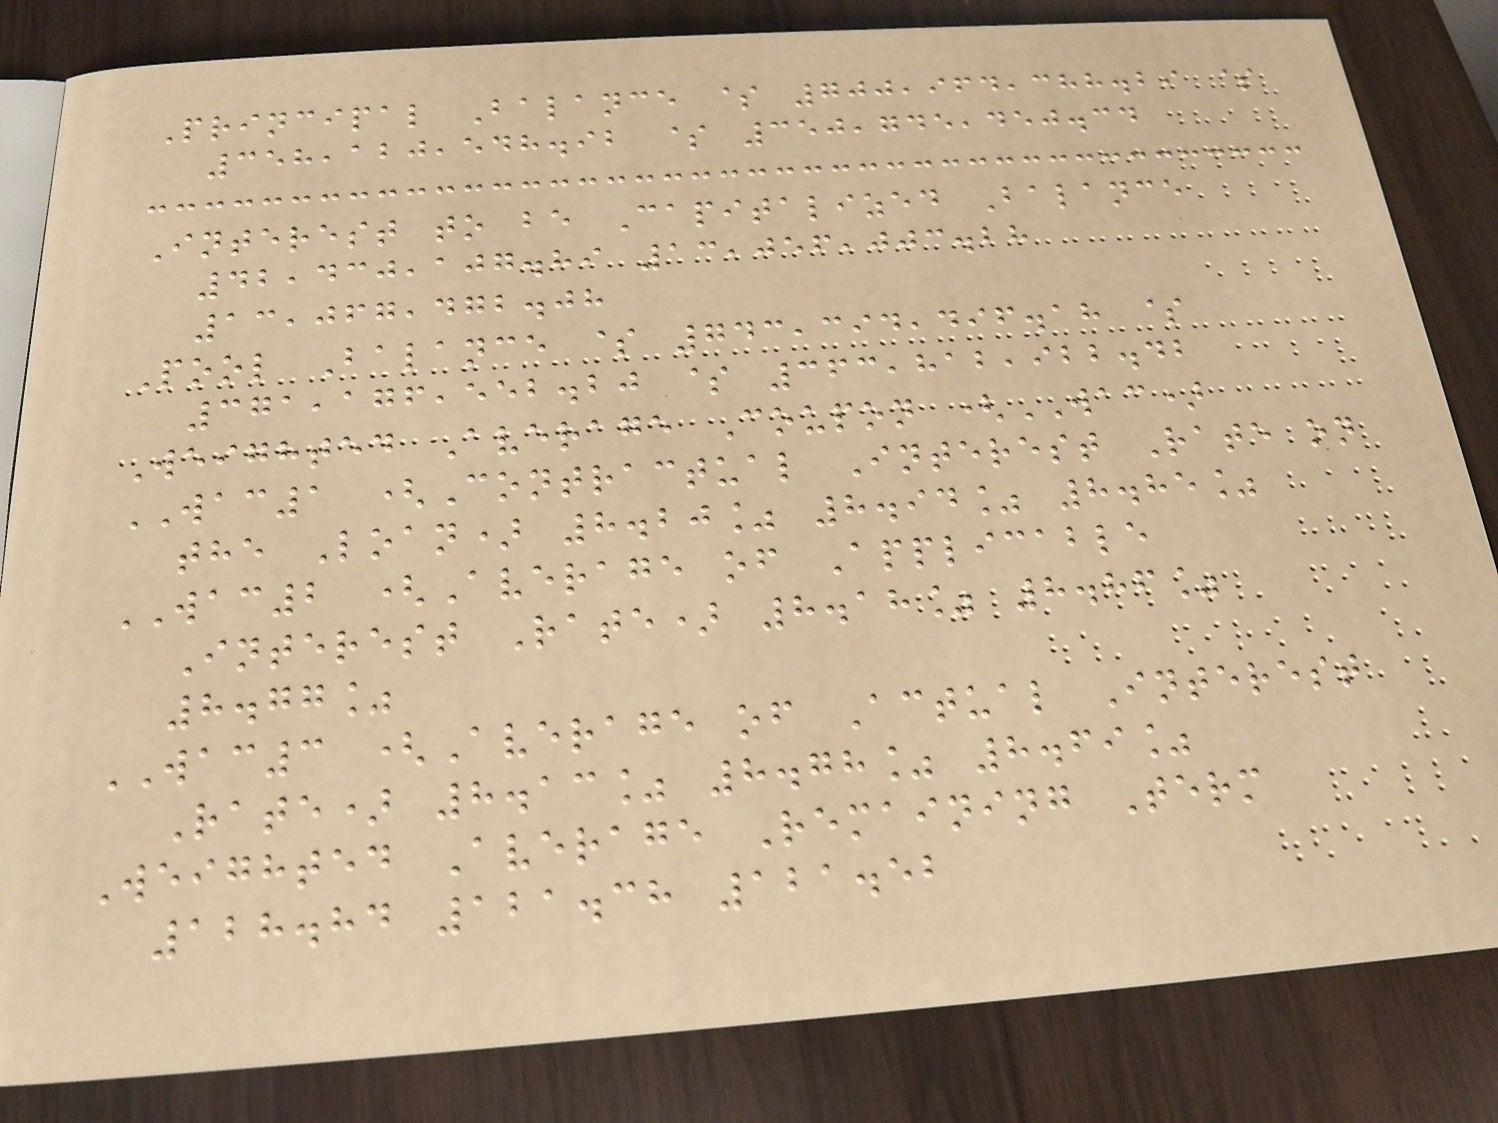Principal Balance $ 700,964,388.29 $
358,120,548.92 $ 350,745,450.34
Interest to be Capitalized Balance
42,430,107.89 13,056,003.28
13,067,472.08
Pool Balance $ 743,394,496.18 $
371,176,552.20 $ 363,812,922.42
Weighted Average Coupon (WAC)
WAC1 (Contractual Interest Rate on
the Loan) 8.20% 8.94% 8.85%
WAC2 (Average of Applicable
Interest Rate) 8.18% 8.86%
8.77%
WAC3 (Average of Actual Interest
Rate) 8.13% 8.78% 8.69%
Weighted Average Remaining Term
128.84 121.38 121.52
